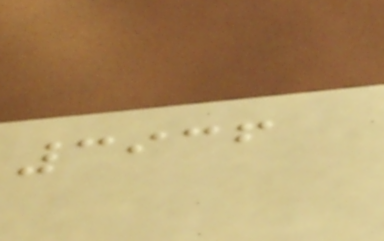3936
